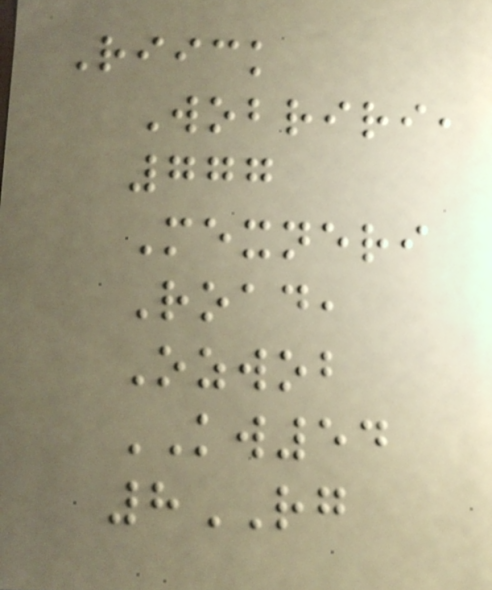Riick
Wobriri,
777
Mexneri
Road,
Ozwob
KW54
8RG
